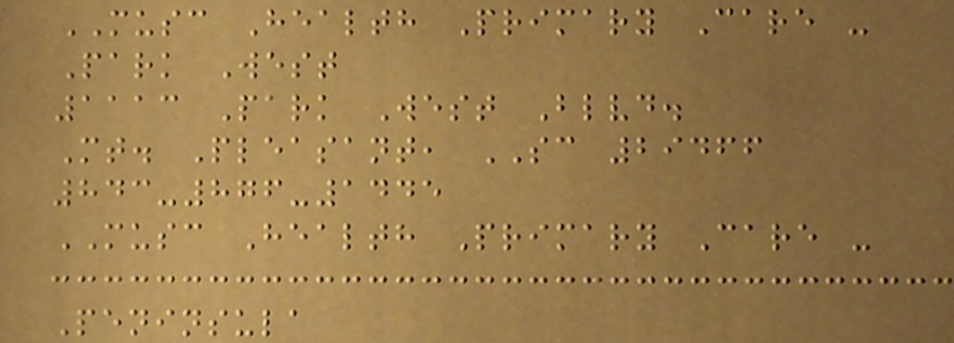MUSC Health Primary Care -
Park West
1113 Park West Blvd.
Mt. Pleasant, SC 29466
843-876-1445
MUSC Health Primary Care -
Peninsula
